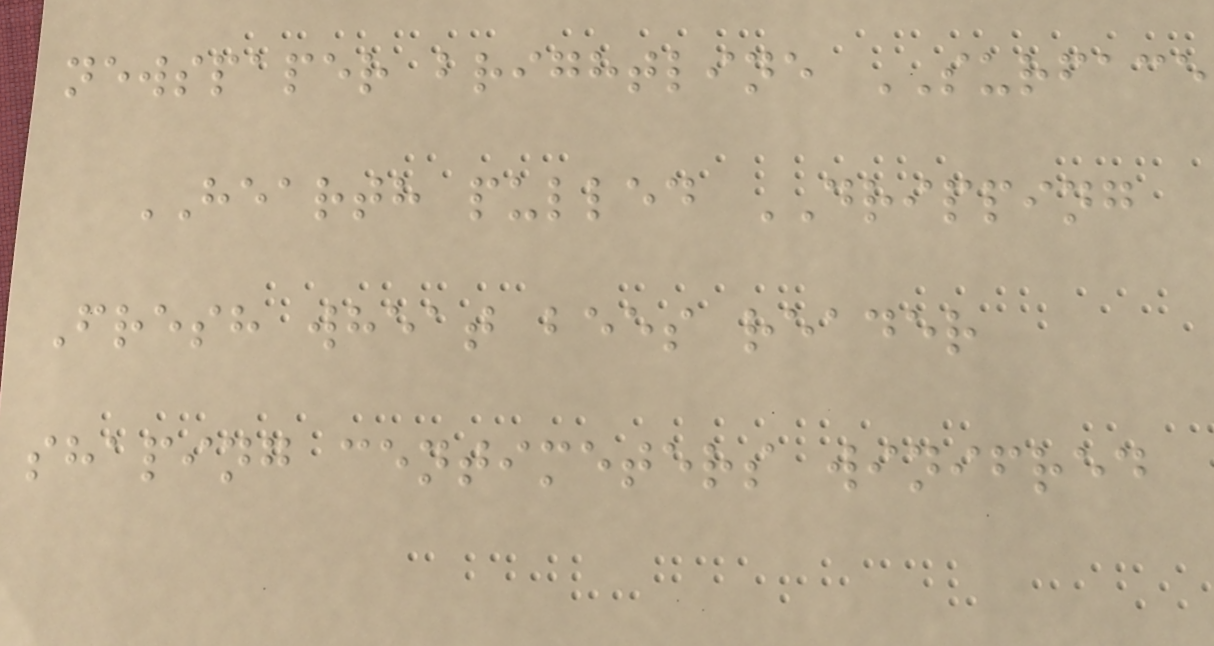newspaper brightline SURFACE
HEARTH pulled DRIPPING
Fresh wheat bees reader
shaping centimeters winifred
